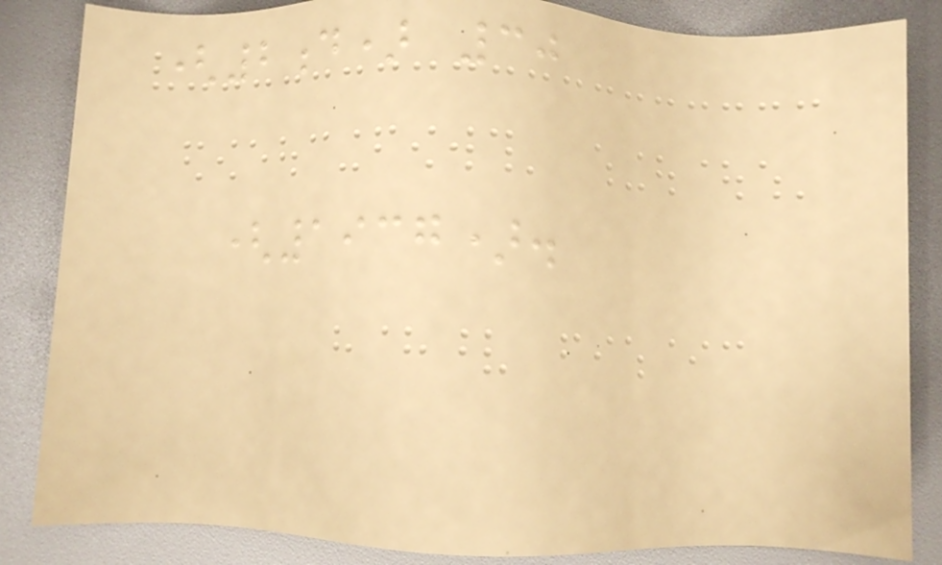(2d) 30
(1937).
